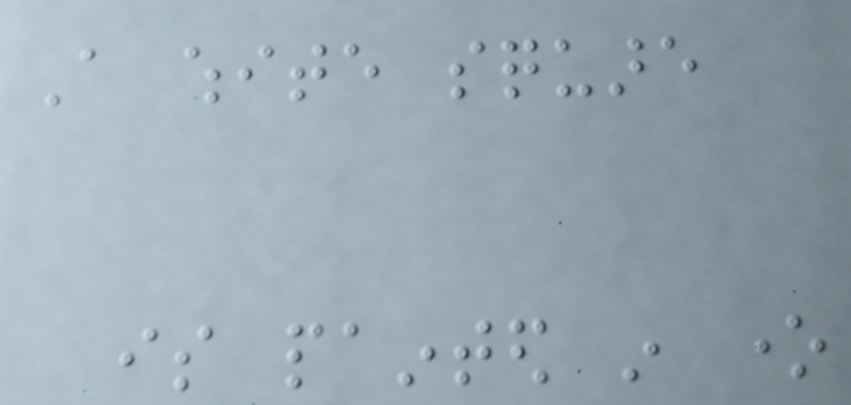A white square
is painted in one
